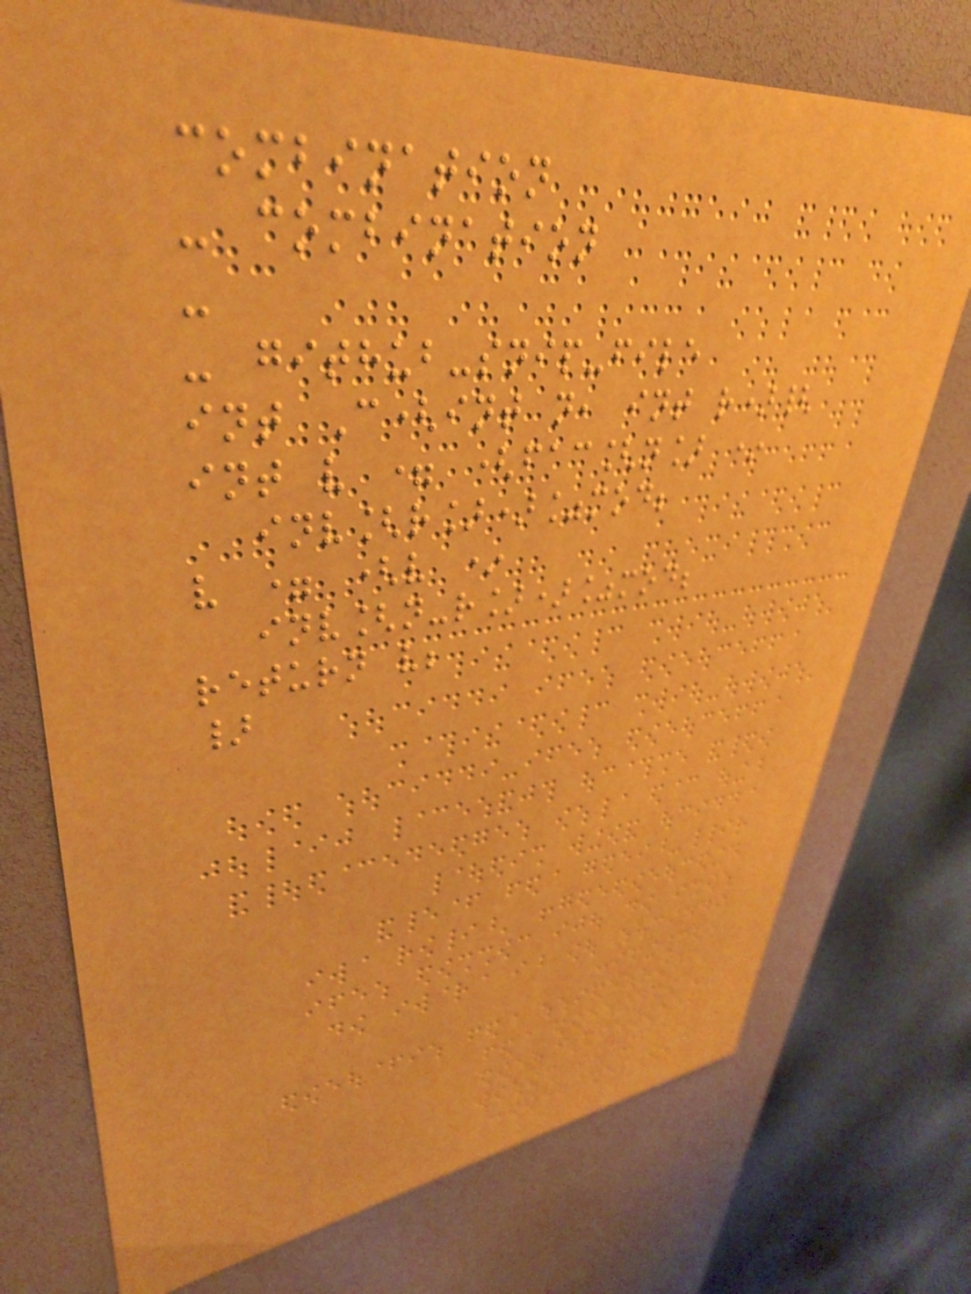combination
- combination
-
- github-snip-file
int C(int n, int r){
int v = (fac[n] *
inv[r])%mod;
v = (v *
inv[n-r])%mod;
return v;
}
